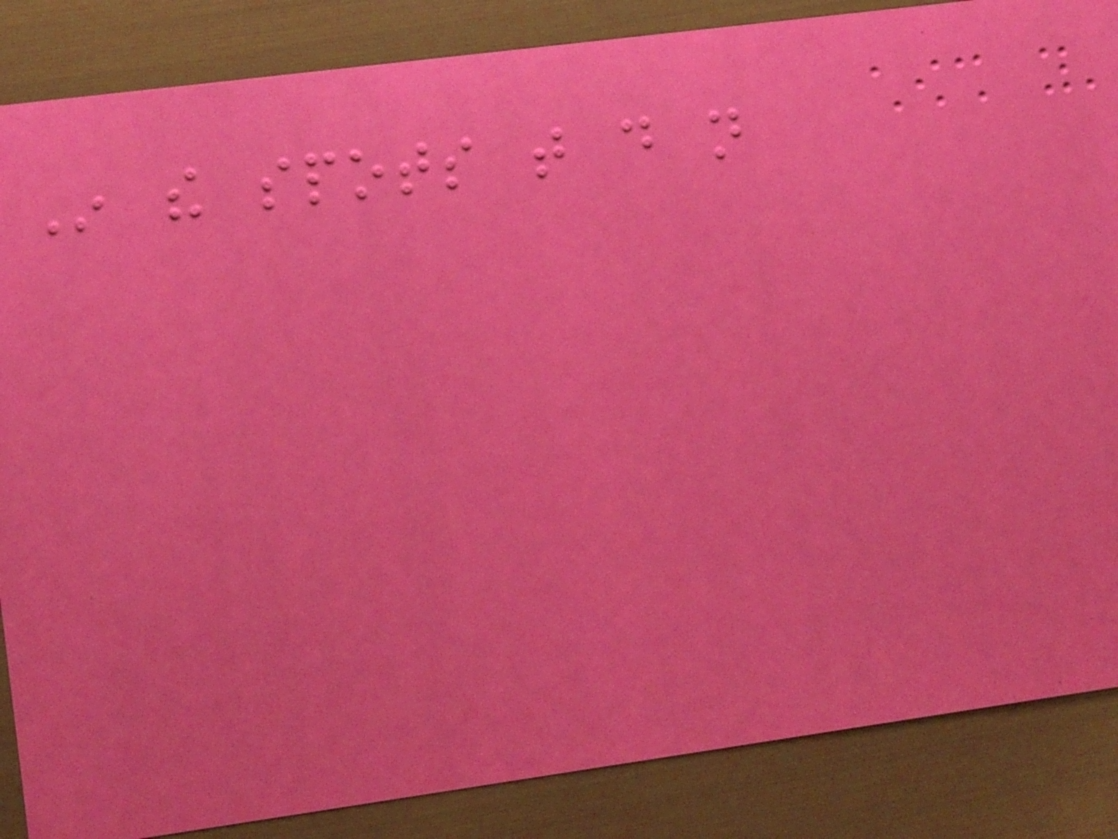In the spots that do not
